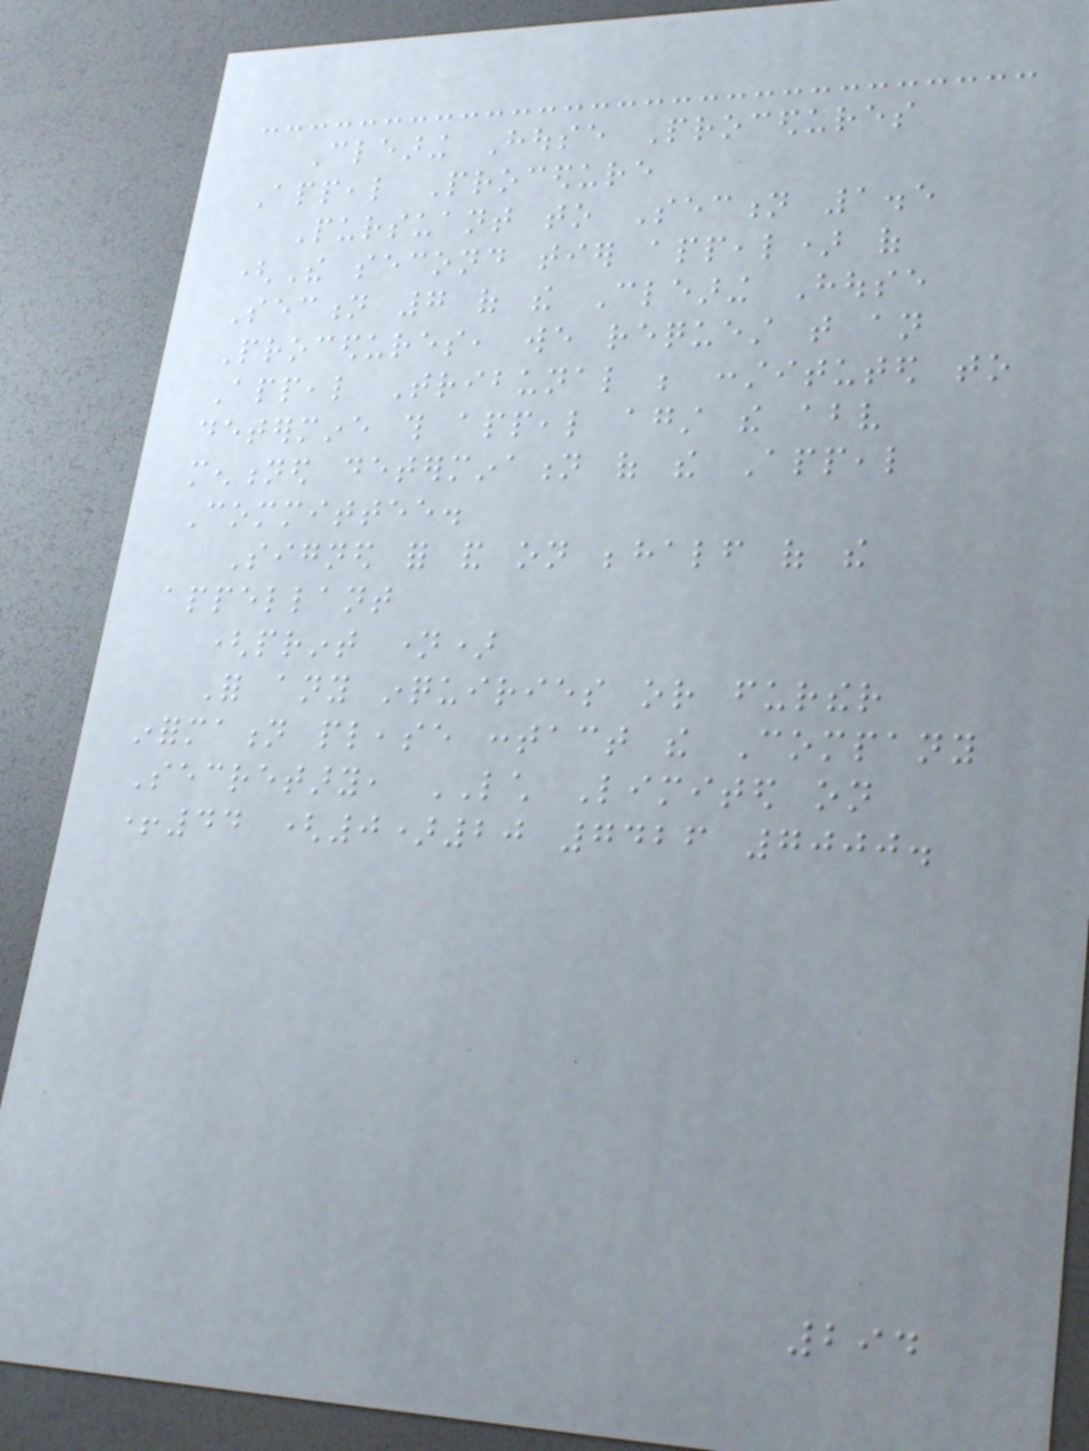Clearing House Procedures
Appeal Procedure
Pursuant to Section 1.5
(The second tier appeal) of
Section 7 of the Clearing House
Procedures, we request that an
Appeal Tribunal be constituted to
determine this appeal against the above
mentioned determination of the Appeal
Committee.
Signed for and on behalf of the
appellant
(print name)
For any inquiries or further
information please contact the Company
Secretary, LCH Limited on
+44 (0)20 7426 7000.
294
